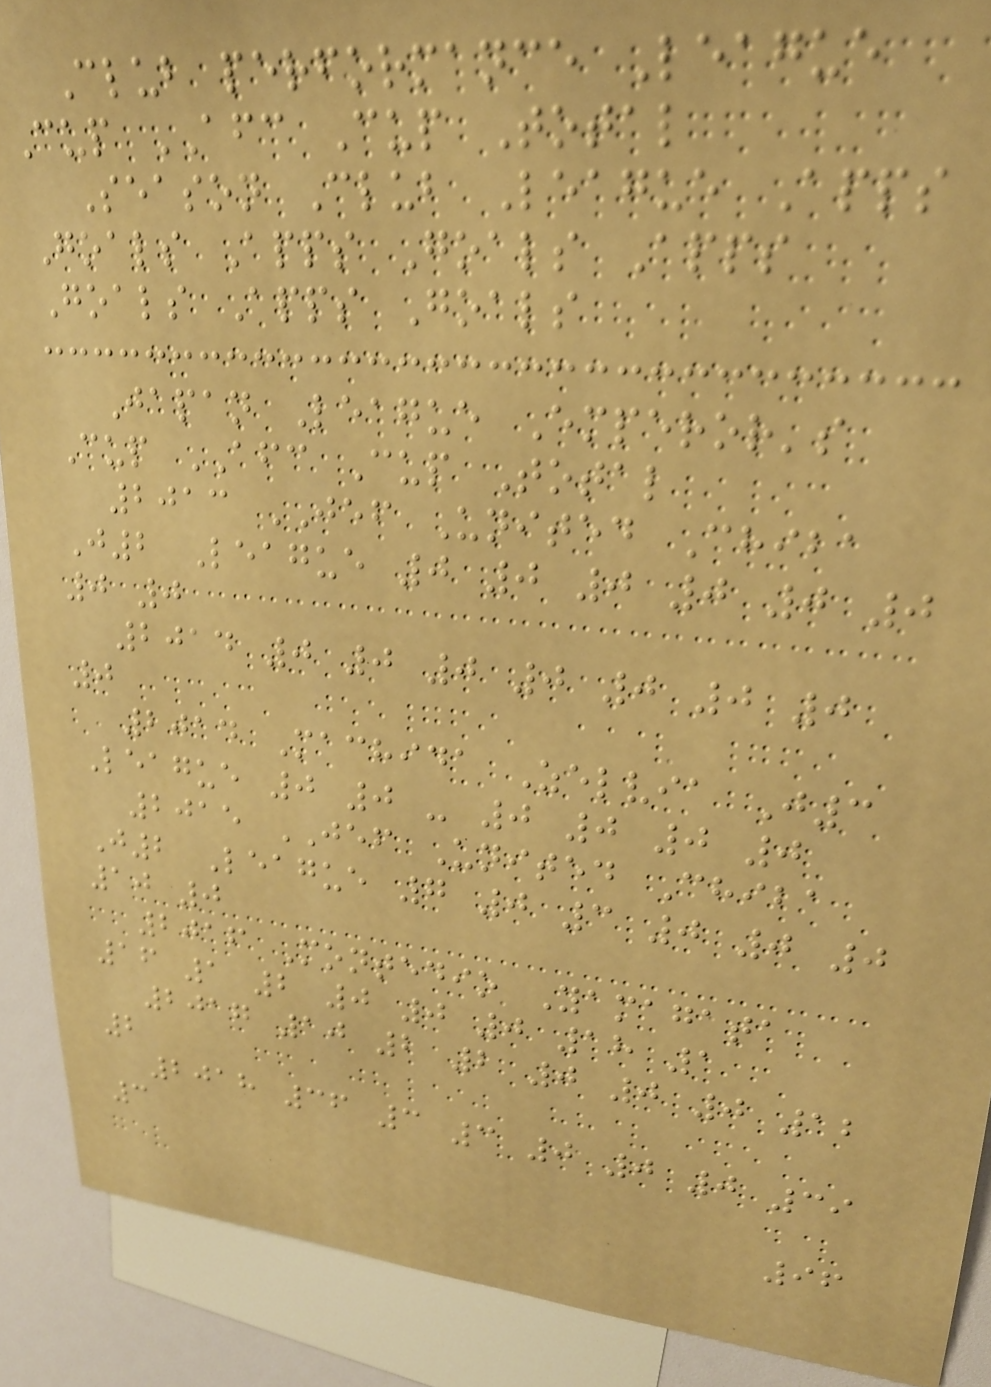Club performance League
Cup AFC Cup Total
Season Club League Apps
Goals Apps Goals Apps
Goals Apps Goals
Japan League Emperor's
Cup AFC Cup Total
2013 JEF United Chiba
J2 League 0 0 0 0 0 0
0 0
2014 0 0 0 0 0 0 0
0
2014 Machida Zelvia J3
League 0 0 - 0 0 0 0
2015 JEF United Chiba
J2 League 7 0 3 0 0 0
10 0
2016 Montedio Yamagata
16 1 2 0 0 0 18 1
2017 10 2 2 0 0 0 12
2
2018 36 3 3 0 0 0 39
3
96
